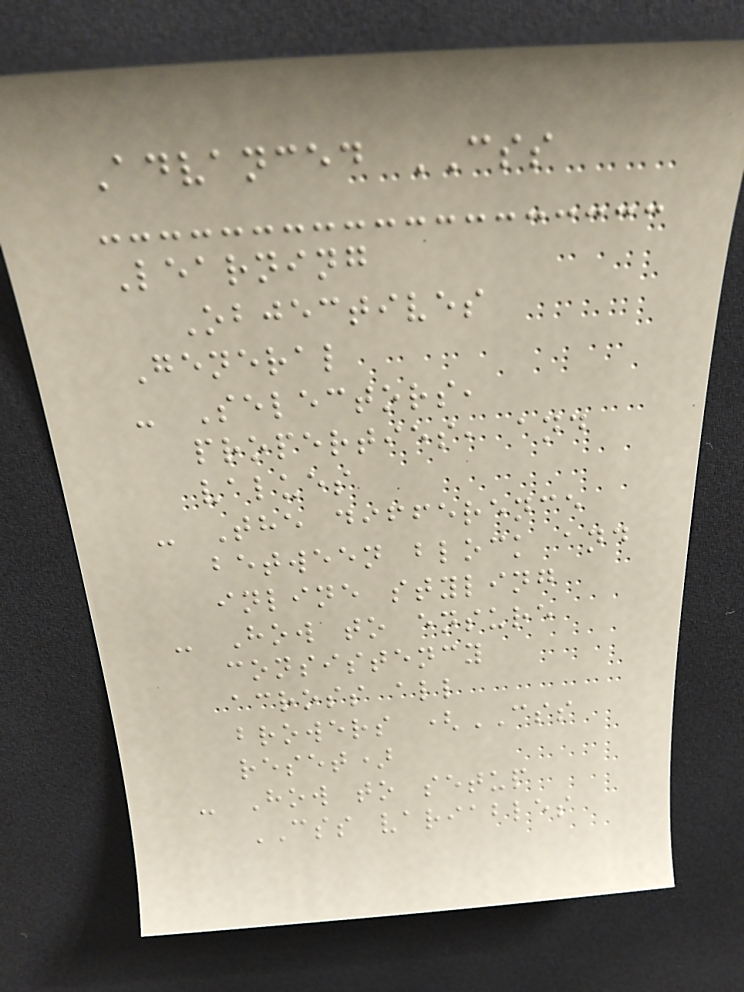Advanced CSS
Learning
Objectives
General
- Selectors,
properties, and
values
- The difference
between block and
inline styling
- How to ensure
consistency
across all
browers (CSS
reset)
- How to setup
CSS variables
